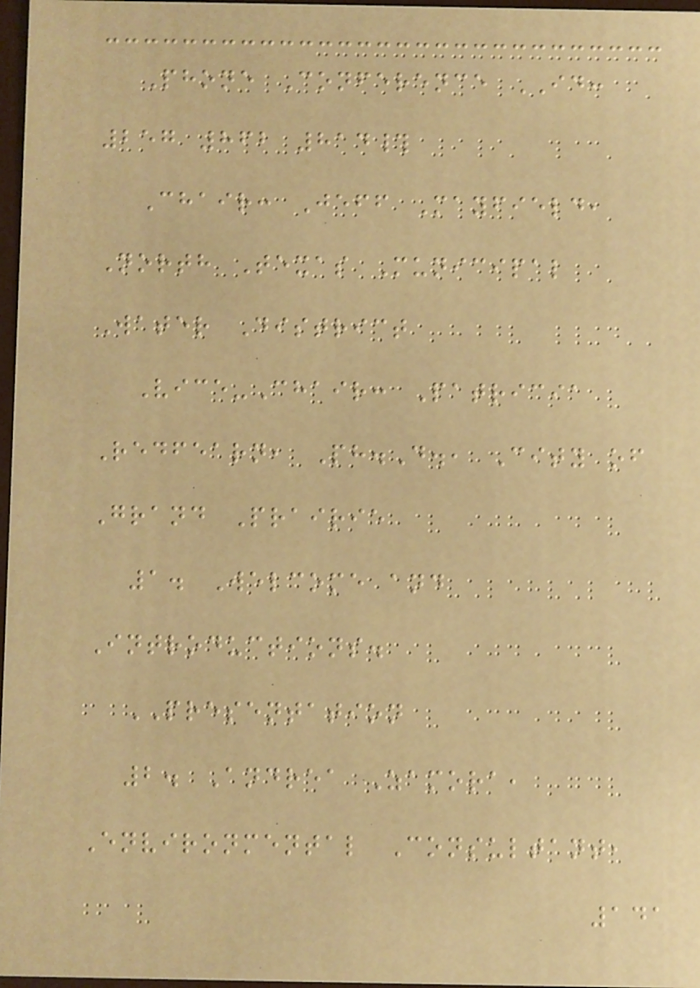Phone Conference ID:
257 862 814#
Chair: Jeff Mayfield,
North Texas Municipal
Water District
Vice-Chair: Patricia
Redfearn, Ph.D., City of
Grand Prairie
1. Welcome and
Introductions.
PRESENTATION
2. Andrea Zamora,
Environmental Consultant,
141
